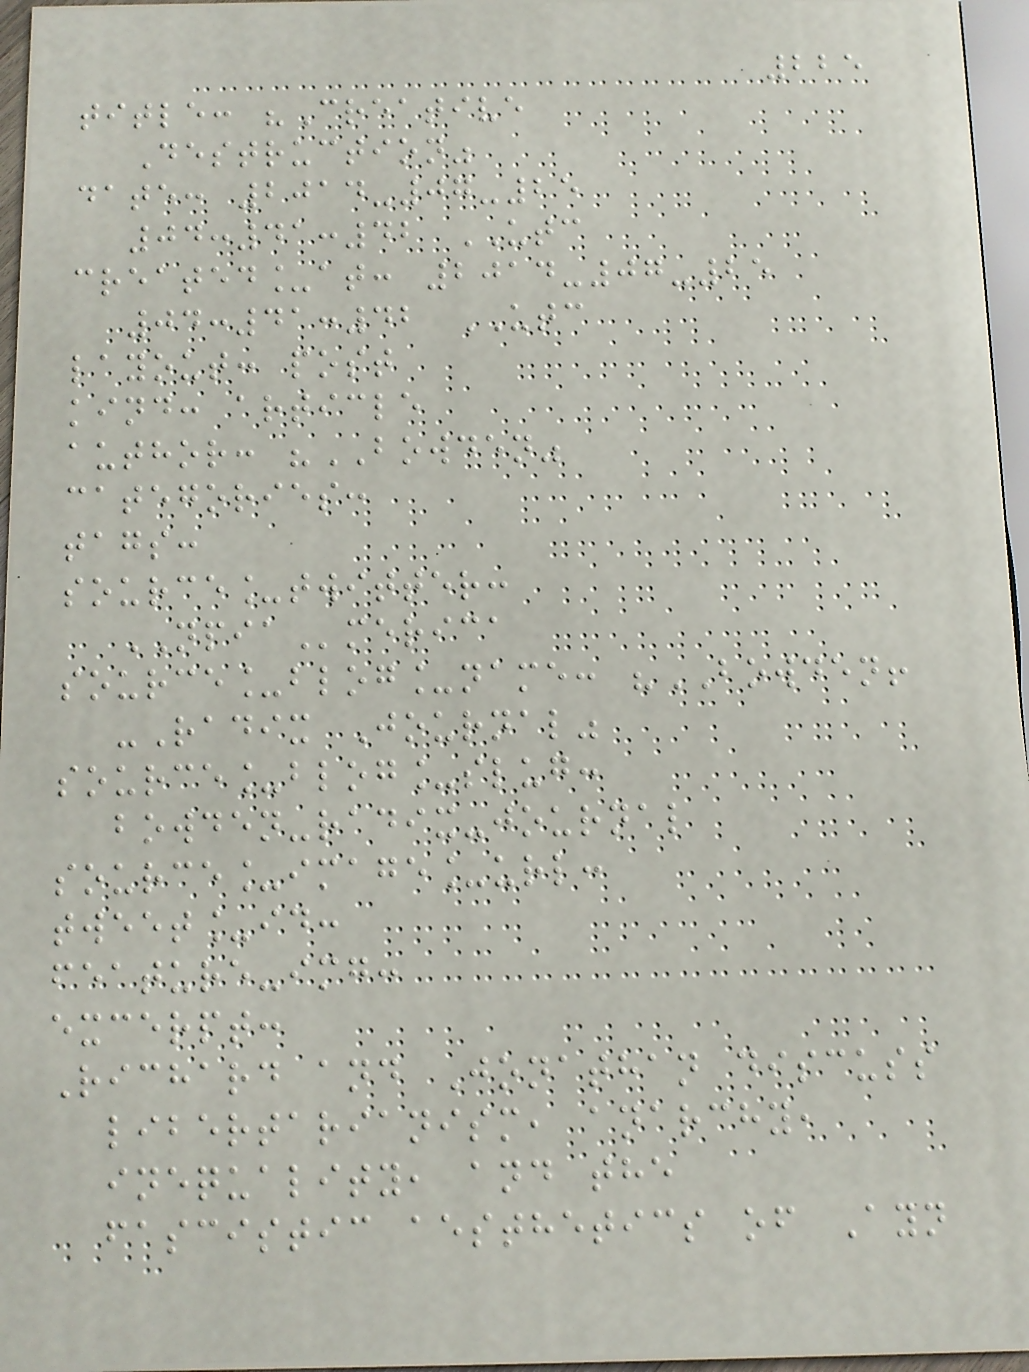225
title: "Creative
Destruction"
date: 2014-07-25
04:41:42 UTC
created_at: 2014-07-25
04:41:42 UTC
layout: post
kind: article
author: "BOWDEN"
categories:
tags:
source_twitter:
NPIAmerica
source_blog_name: "BOWDEN!
-Radix Journal"
source_blog_slug:
bowden-radix-journal
source_image_url:
tweet_id:
feature-img:
excerpt:
Richard and Jonathan discuss
libertarianism, anarchy,
inequality, and the
fascistic aesthetics of Ayn
